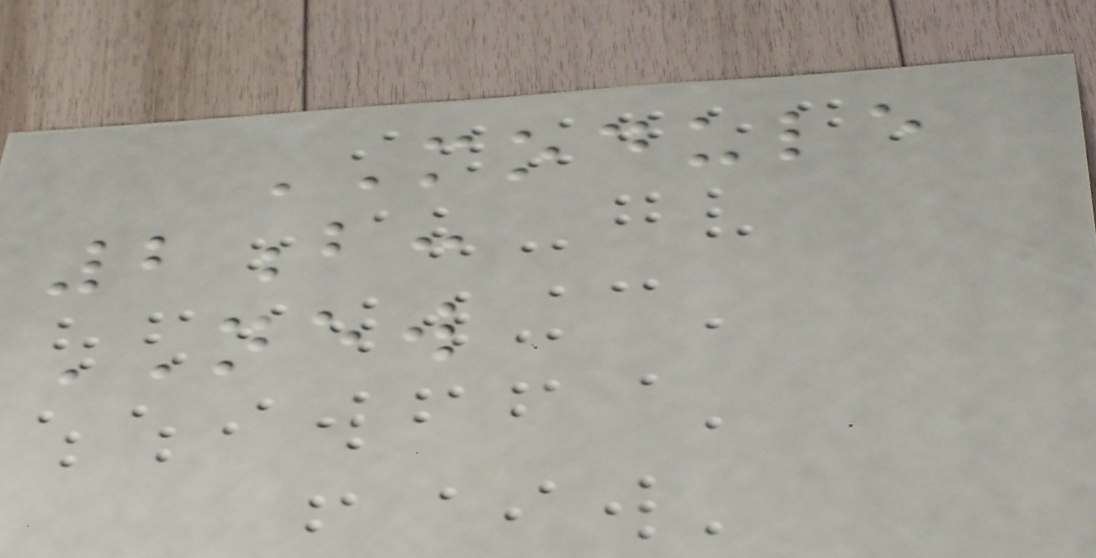MODULE
2b:
NEW
